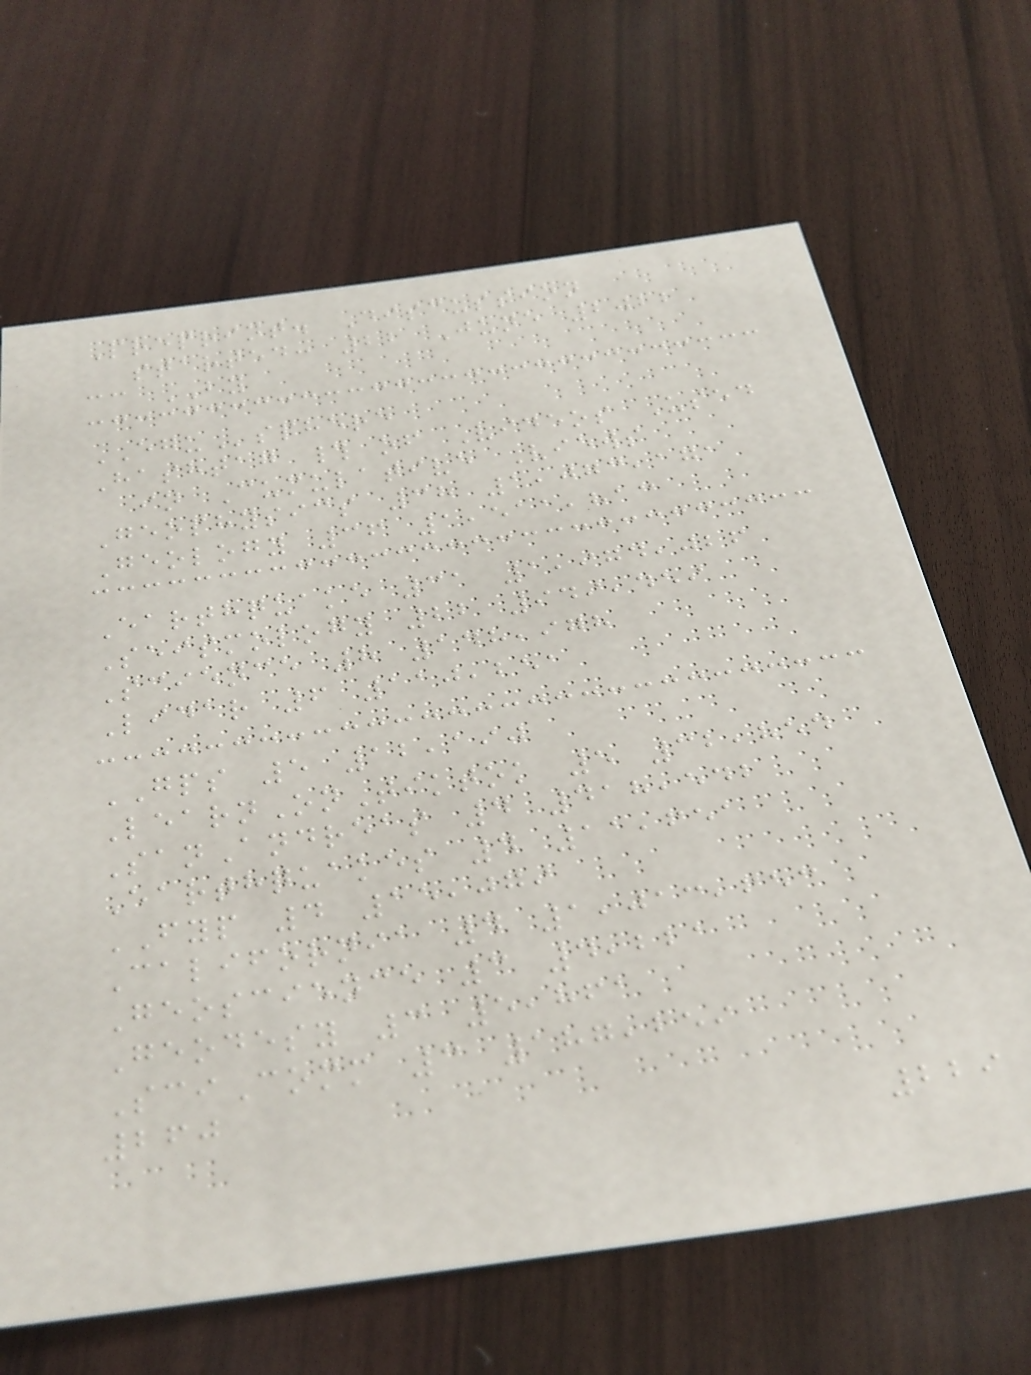Preprint. Discussion
started: 22 June 2022
cc BY
EGUsphere
Hashtag # of Videos Used
in Cumulative Views
Geophysics 38 1,073,171
Geology 36 1,511,813
Earthquake 31 1,974,026
Seismology 22 949,459
Science 8 148,978
Lidar 6 110,251
GPS 5 12,190
LearnOnTiktok 5 32,854
SanAndreas 4 418,542
Earthquakes 4 11,651
FYP 4 15,079
California 4 1,013,653
Geoscience 3 4,221
Geodesy 3 5,861
SciComm 3 187,259
260
229
